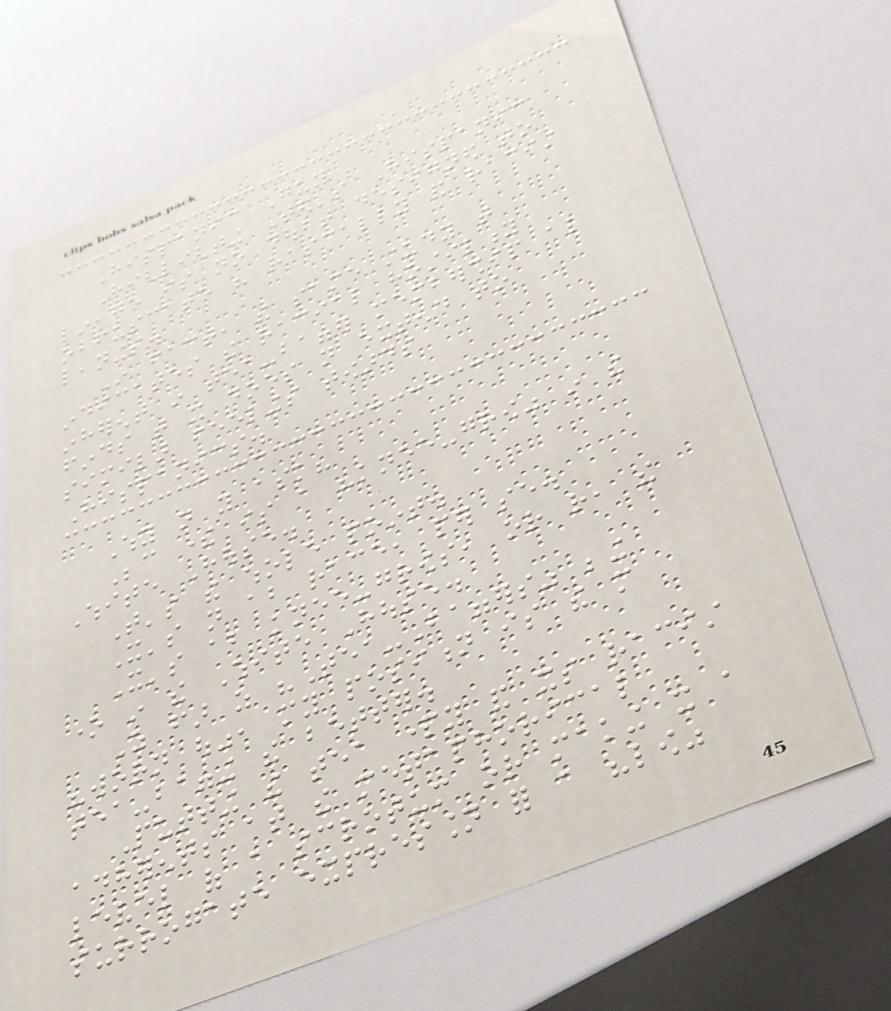Hispanic Guy
Highlighting Ted's Hispanic
lineage is no doubt designed to
obfuscate his rascally and racist
leanings.
In fact, the same study that
indicates the racial hostility
inherent in tea-bagger membership also
finds that it does not extend to
similar feelings towards
Hispanics.
Why not you ask?
Because there is a "knee-grow" in the
White House.
That's the whole point.
It's not about race, per se.
It's about knee-grows, or rather, the
one in the White House.
As far as "Tea-Baggers" being
"worn out", my position is the more
tea-bagging the better.
Putting the tea party and its racist
adherents at the metaphorical
level of a scrotum or making it a
surrogate expression for a "low"
